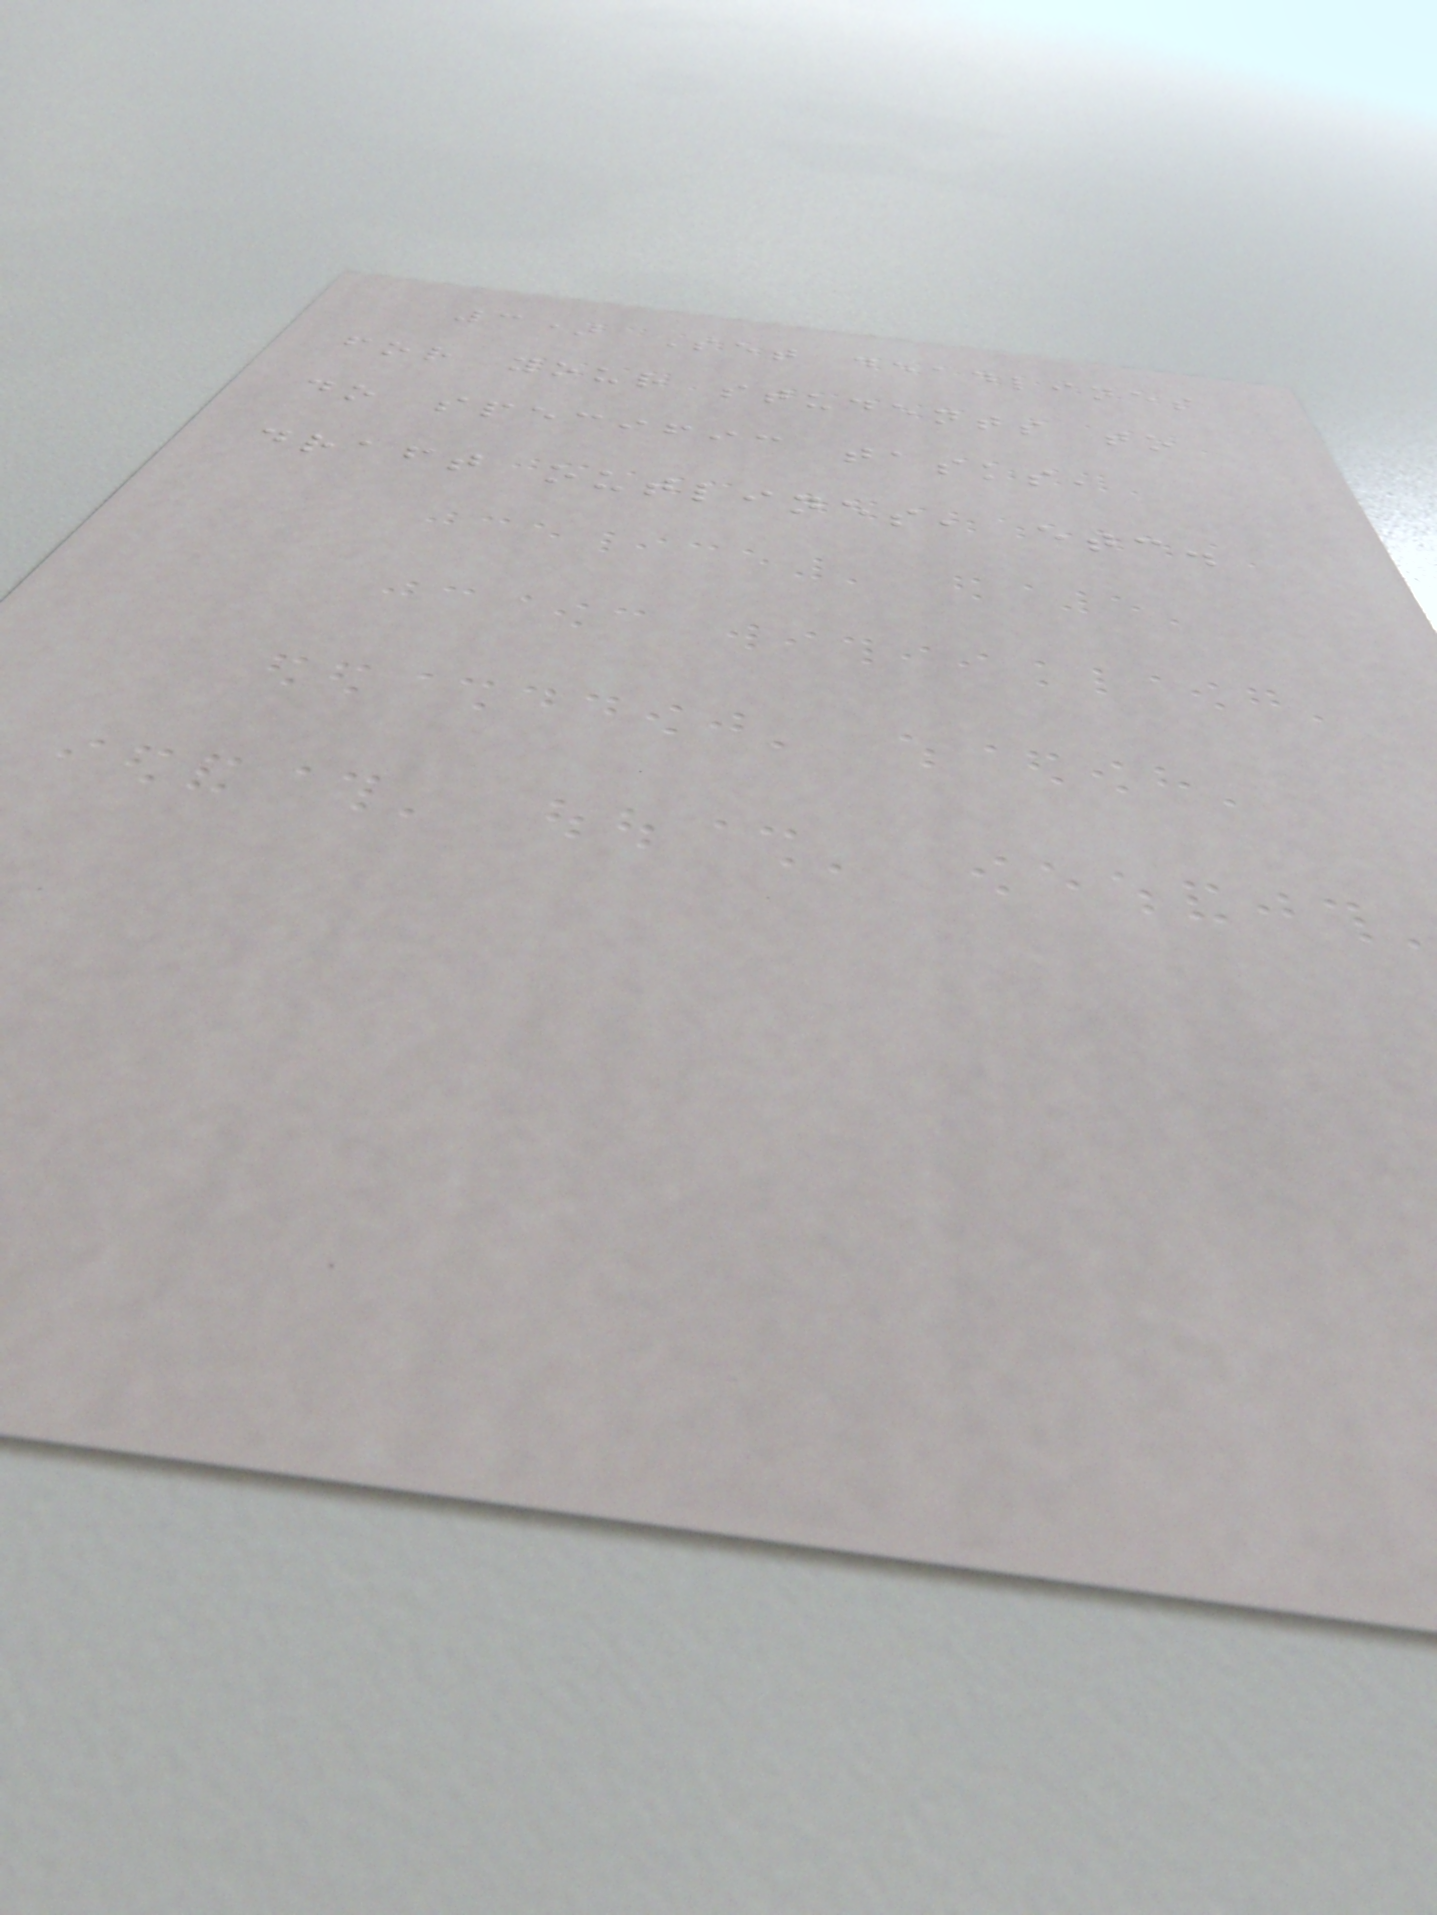3) Set deadlines
for your students to
do specific tasks,
draft outlines, etc.
